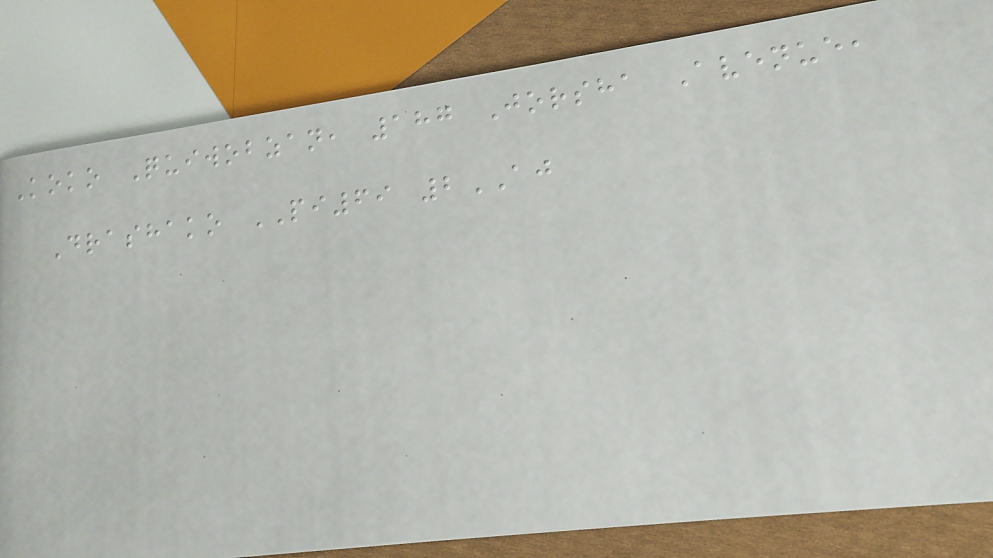Koko Quiwobzan, 187 Jorsha Avenue,
Drashako PI69 2AJ
